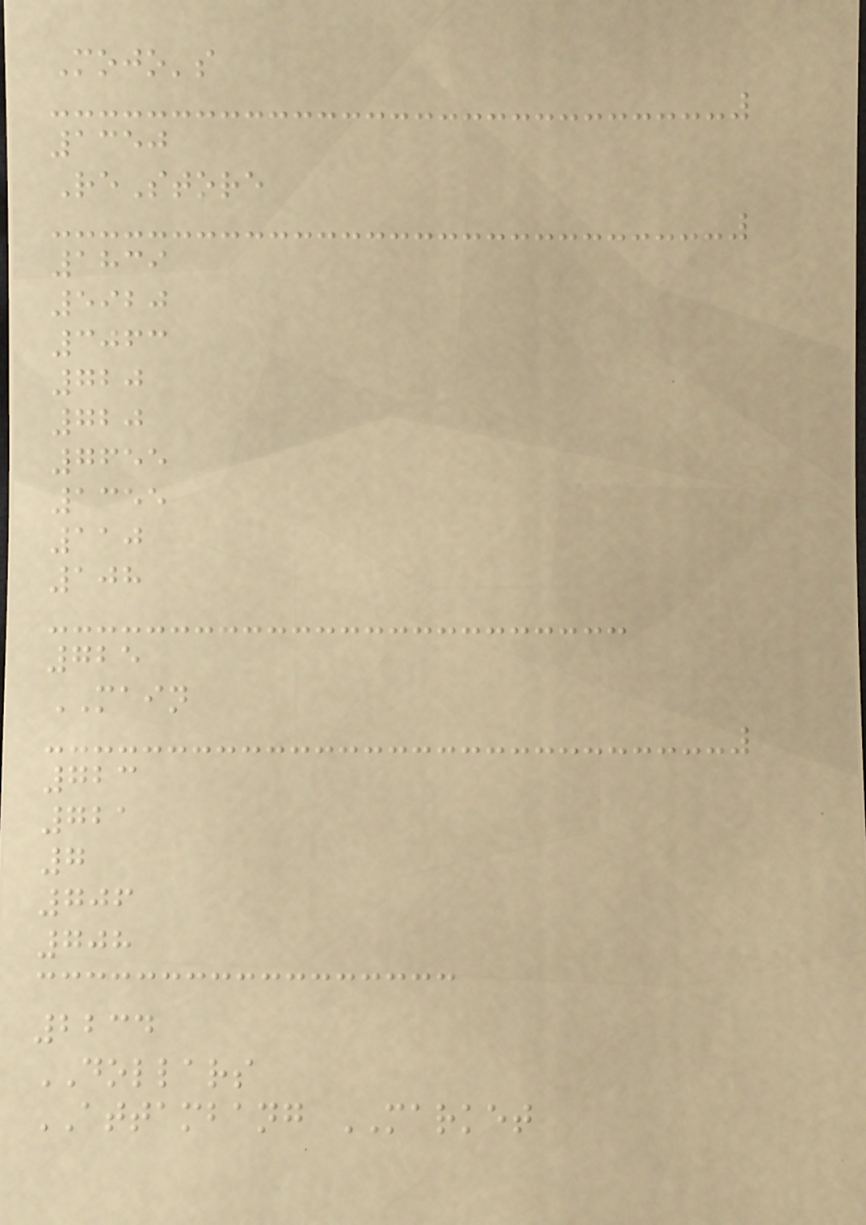Mojo's
1350
ReStore
1839
5920
3063
720
720
7655
1355
110
108
725
MAIN
723
721
7
706
708
2234
DOLLARS
ATTAMBANG MARKET
